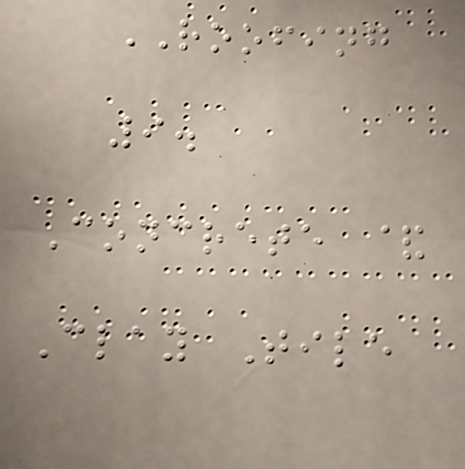ROOFING
9.
Concrete &
Clay Tile
